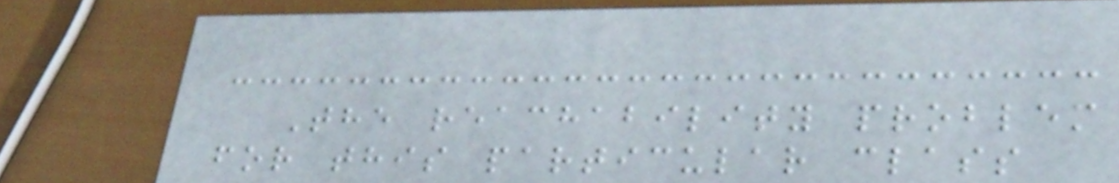The reachability problem
for this particular class
